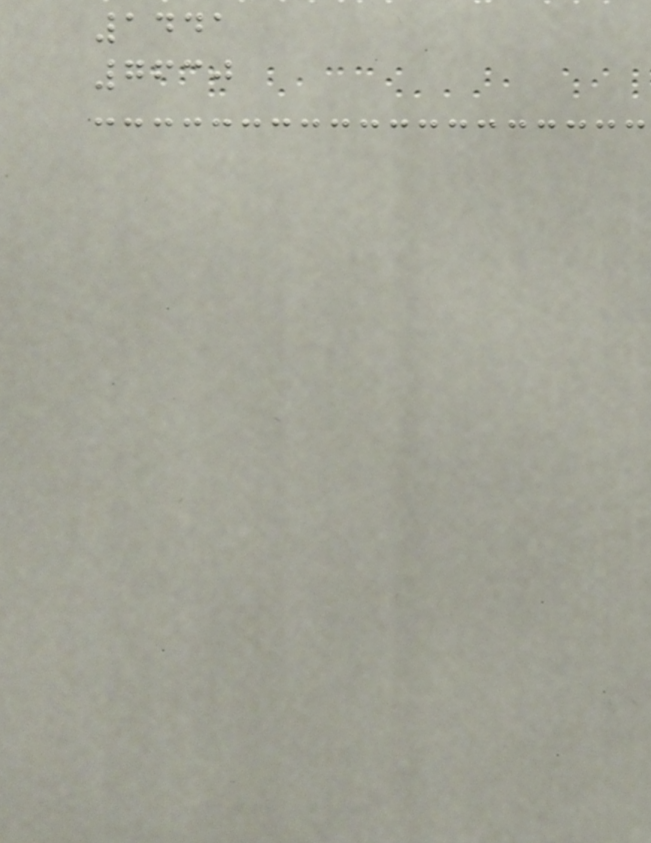1441
7630
